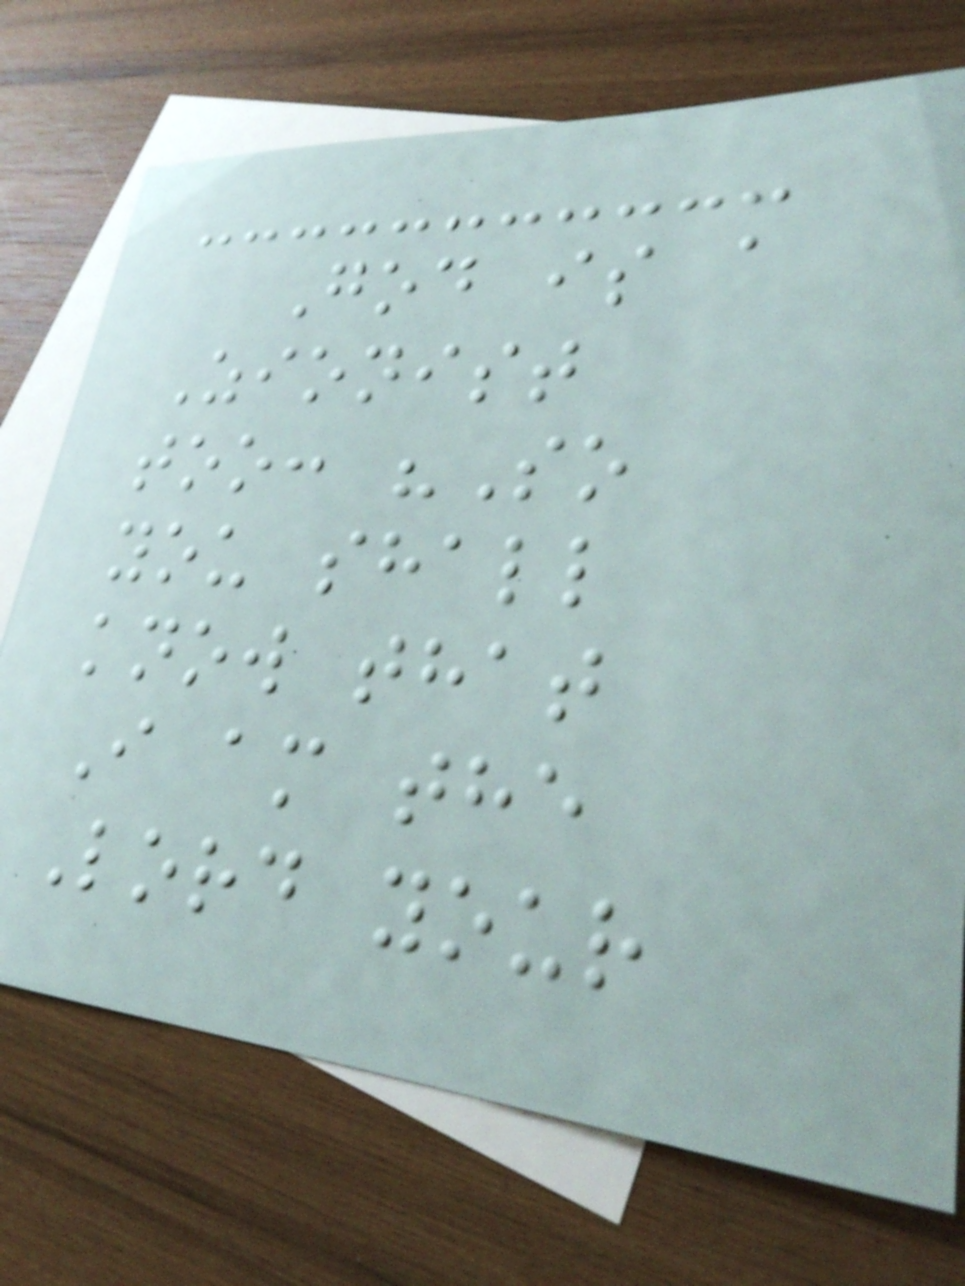God is a
Zionist
too: "So
you shall
know that
I am the
Lord your
